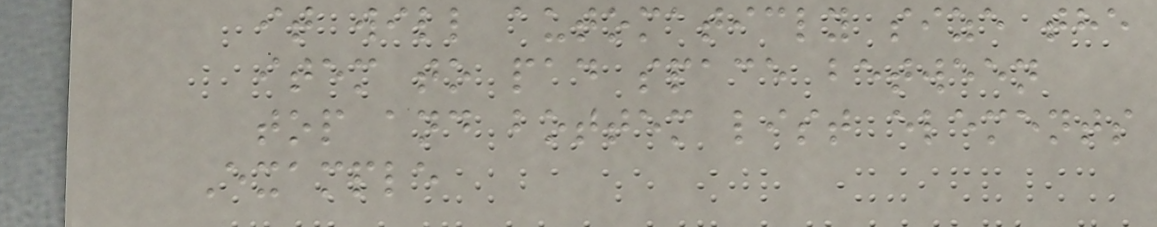it will automaticly size the
item to pad space between
top and bottem list elements
Example
